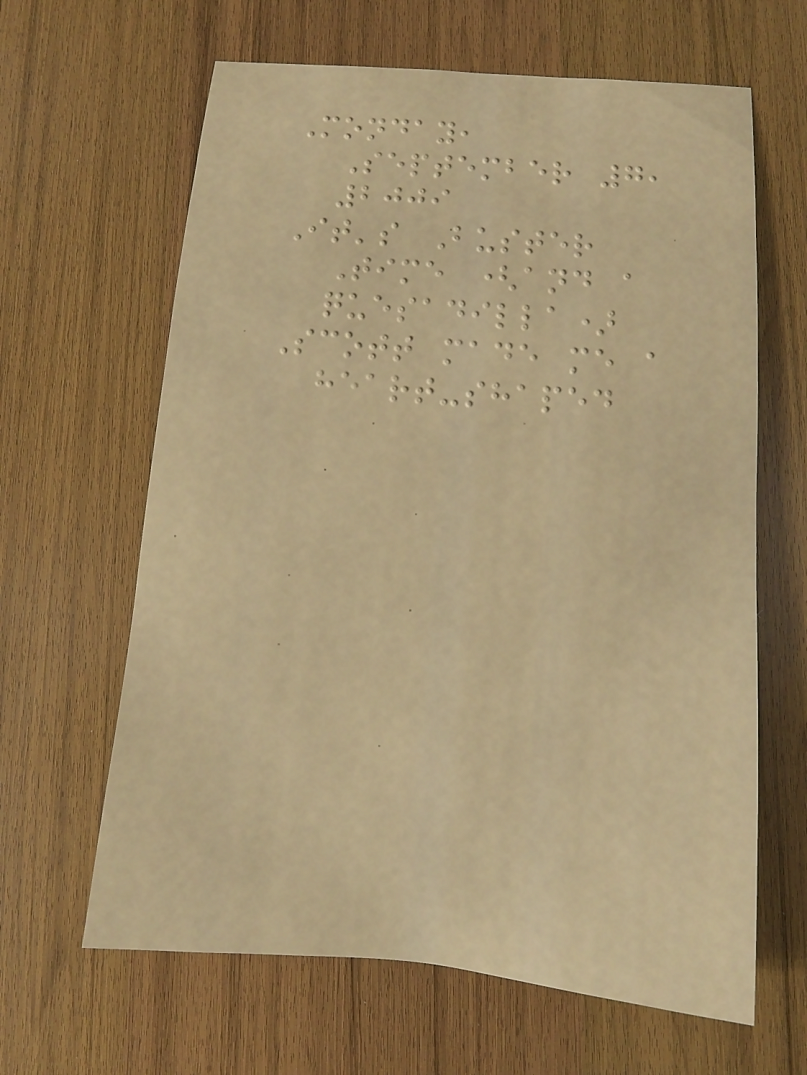Monday,
September 7,
2009
It's Buster
Time (and a
quesadilla)
Scott made me a
heart-shaped
